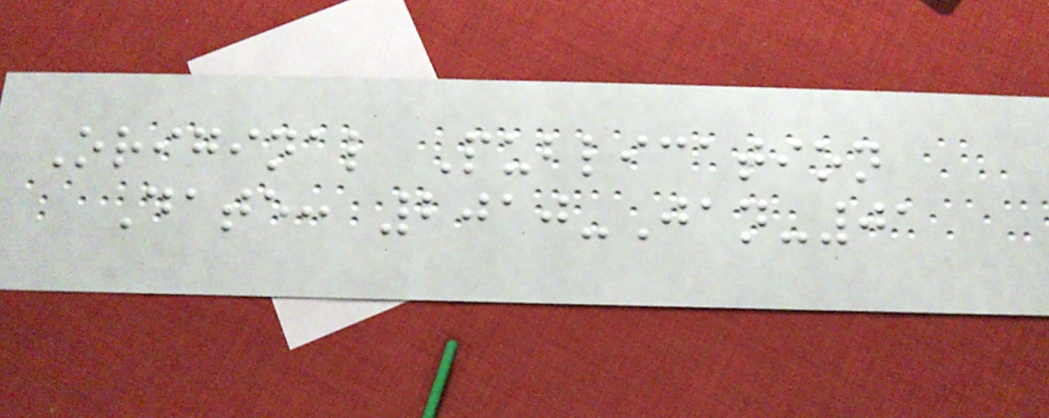Original Publication
Date: 2010-Jan-01
